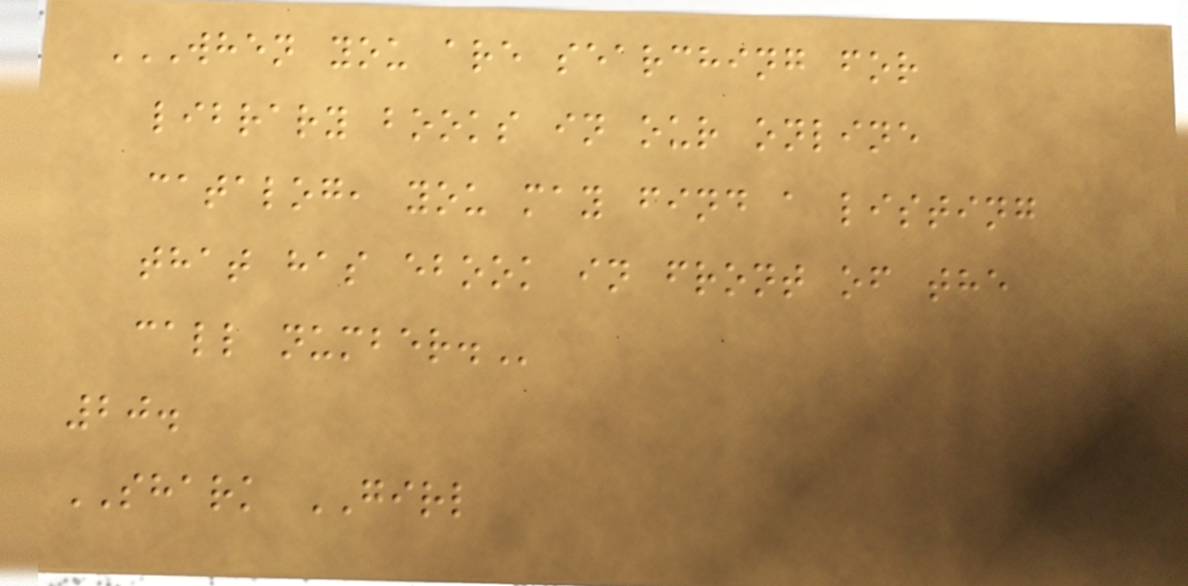WHEN YOU ARE SEARCHING FOR
LIBRARY BOOKS IN OUR ONLINE
CATALOG, YOU MAY FIND A LISTING
THAT HAS EBOOK IN FRONT OF THE
CALL NUMBER.
20.
SHARK GIRL
